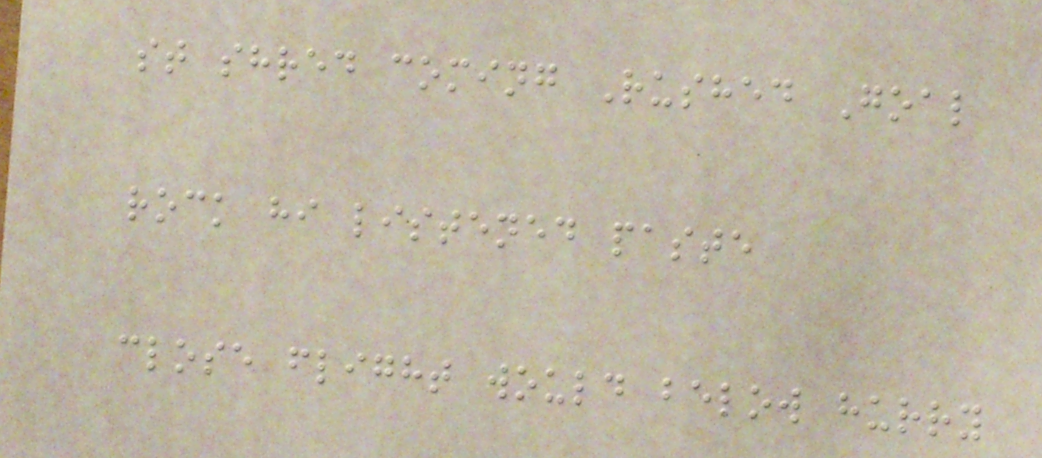st shred coming Rushed Goal
rock hi listened paste
close flight would below hurry
